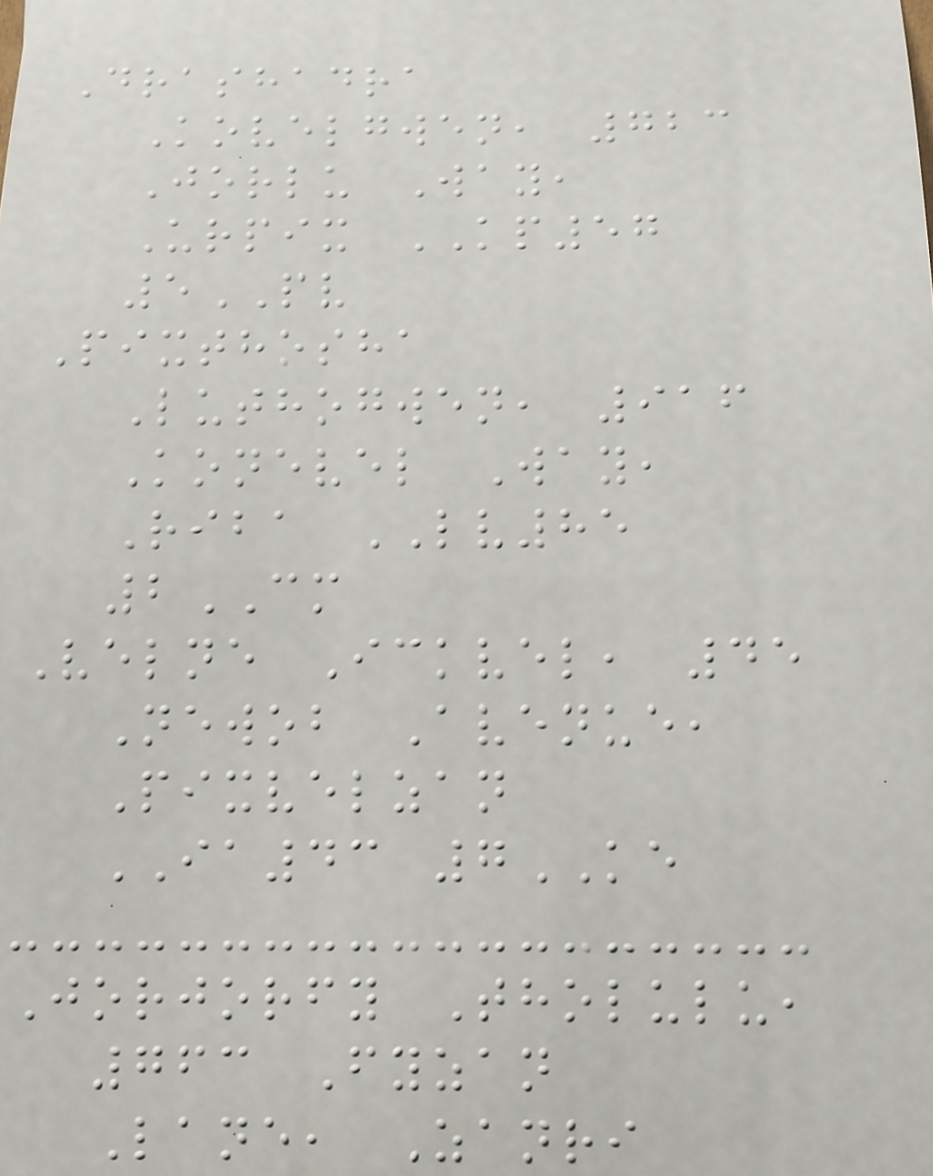Drashadra
Kovelgwen, 723
Jorlu Way,
Urpix KP57
5PV
Pixthosha
Luthogwen, 916
Konevel Way,
Riba LV85
2CM
Velne Ickvel, 45
Newob Avenue,
Pixvelzan
IA43 7KE
Jorjorfy Tholulu,
763 Fyzan
Lane, Zanri
